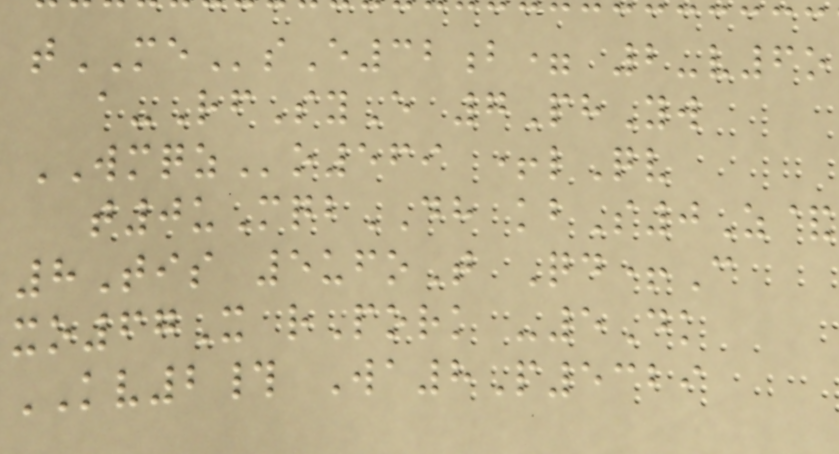tMEsE32b= 2-v6o
a-RfSyE 7PhYw
WMQZo569 +lQv
t0uMqbDH kbS0Z&
8Tis 5ufoT Qd+C
xo67X rPork -5Dk
KV2# Wa8P5329
